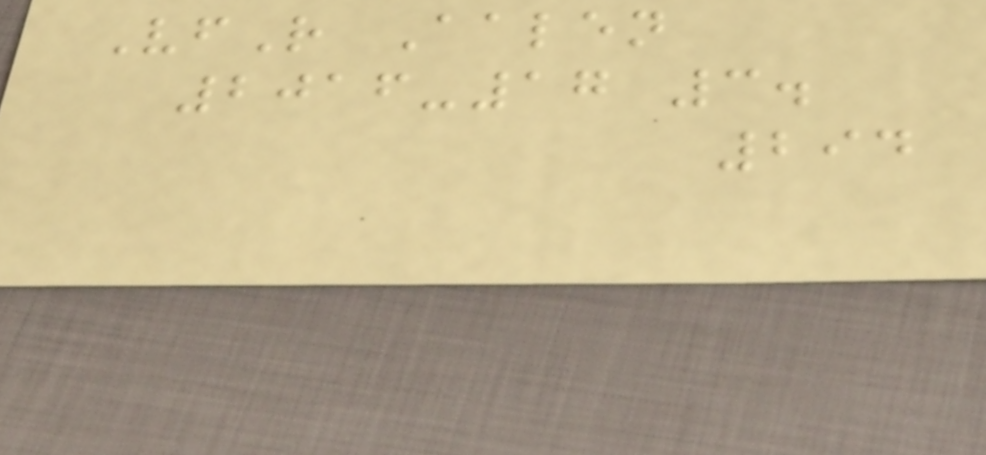VfR Aalen
2016-17 3.
294
